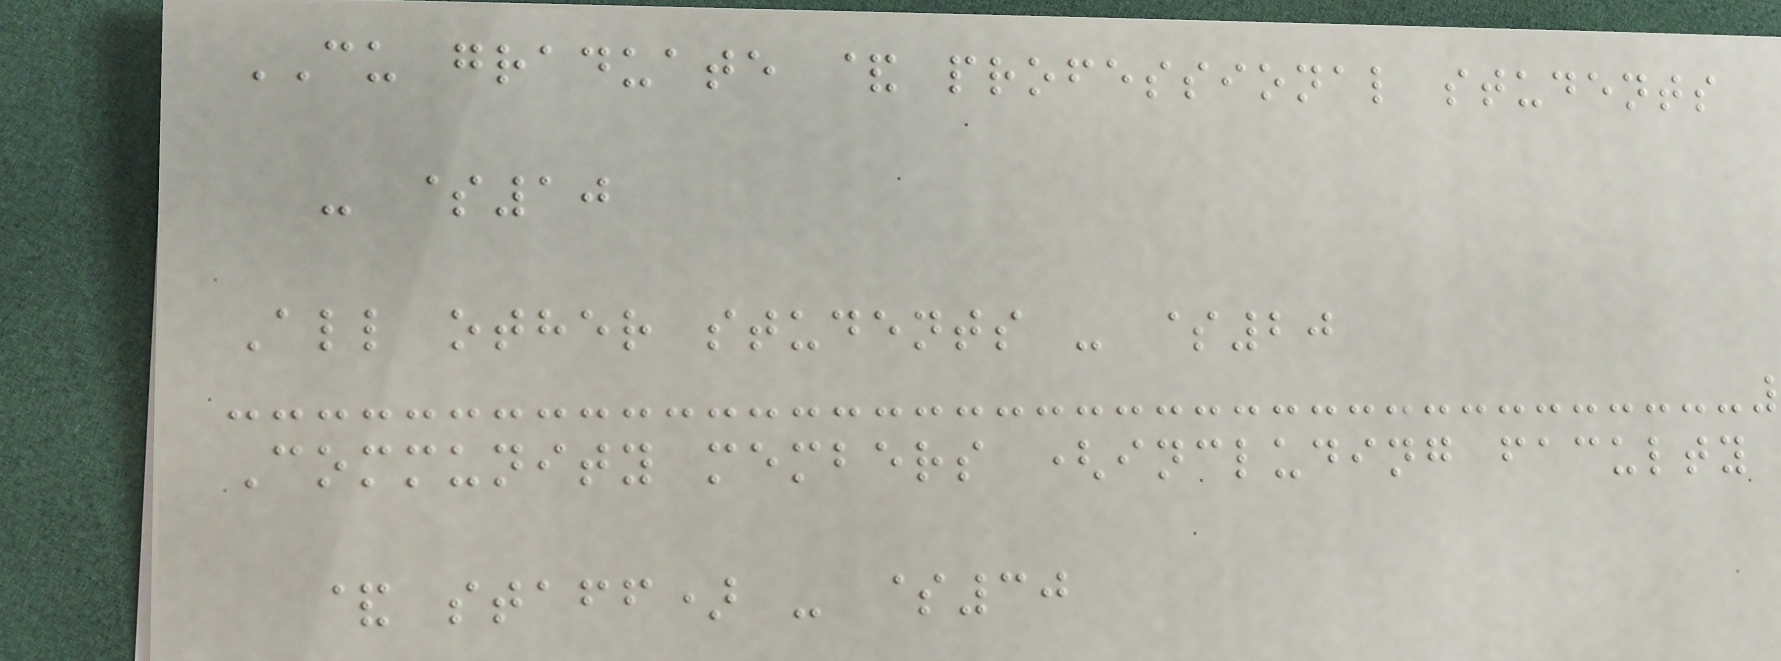CU graduate & professional students
- $10
All other students - $20
Community members (including faculty
& staff) - $30
